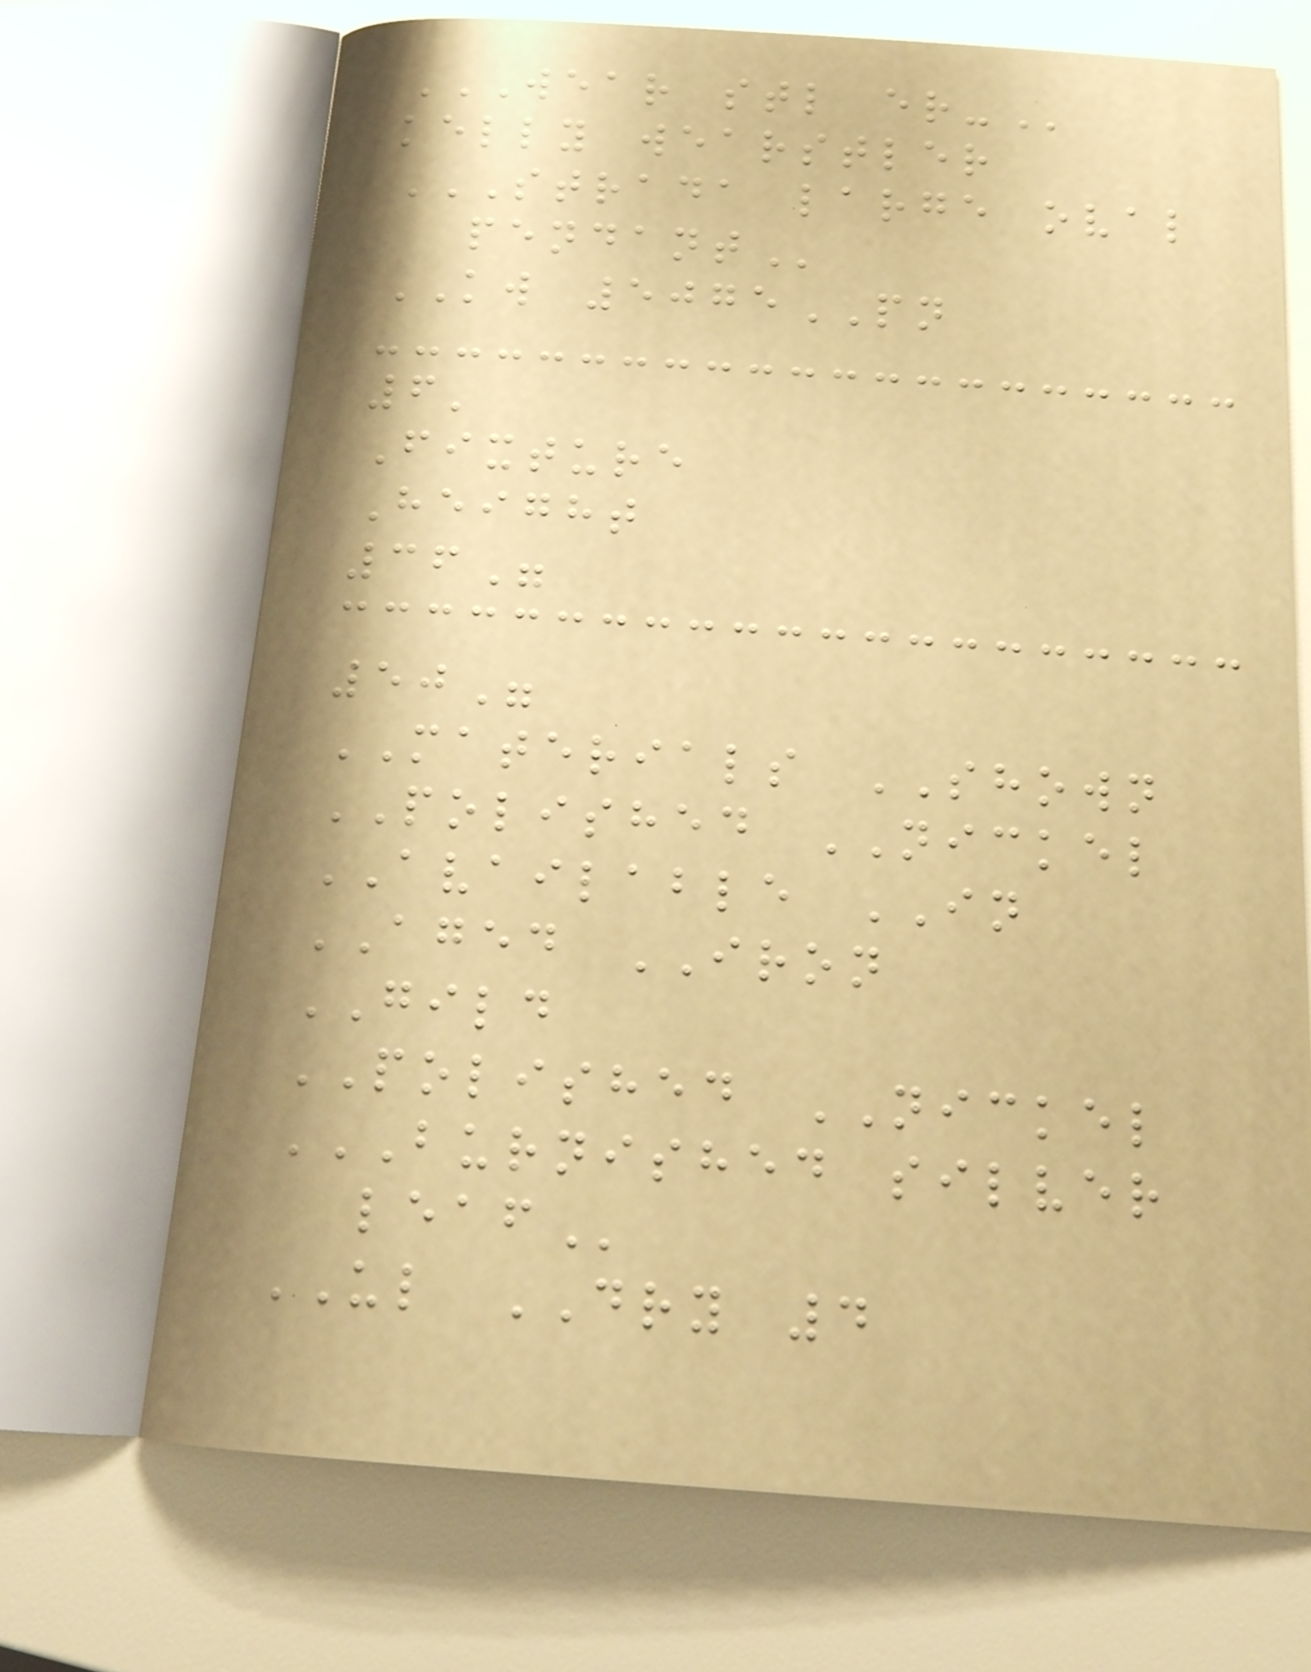WEAR STL ER-
kelly wearstler
STRADA LARGE OVAL
PENDANT
KW 5075PN
6'
Fixture
Height
36"
50"
MATERIALS SHOWN
POLISHED NICKEL
AVAILABLE IN
AGED IRON
GILD
POLISHED NICKEL
BURNISHED SILVER
LEAF
UL DRY 4
